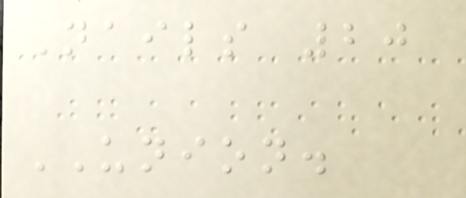Nails 20
UNION.
